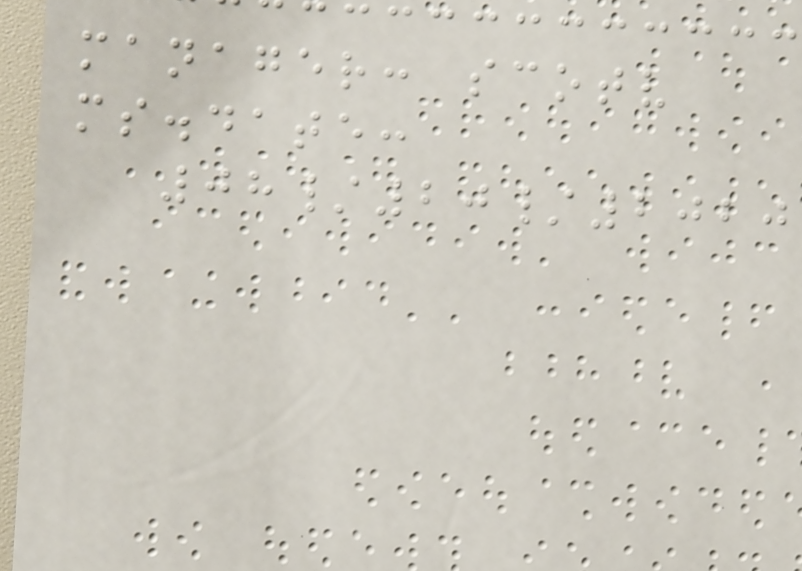manager: scotv
ms.date:
08/20/2020
